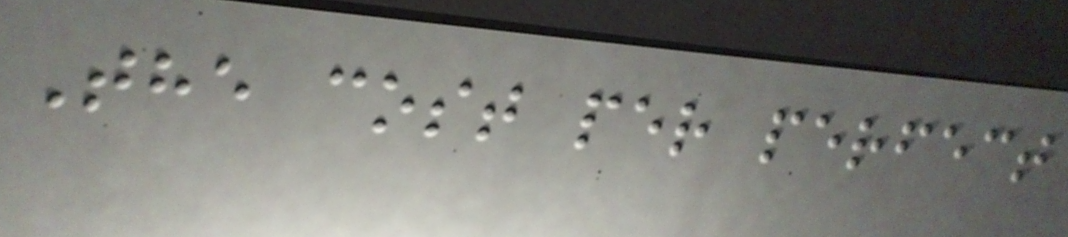The cost per perfect
